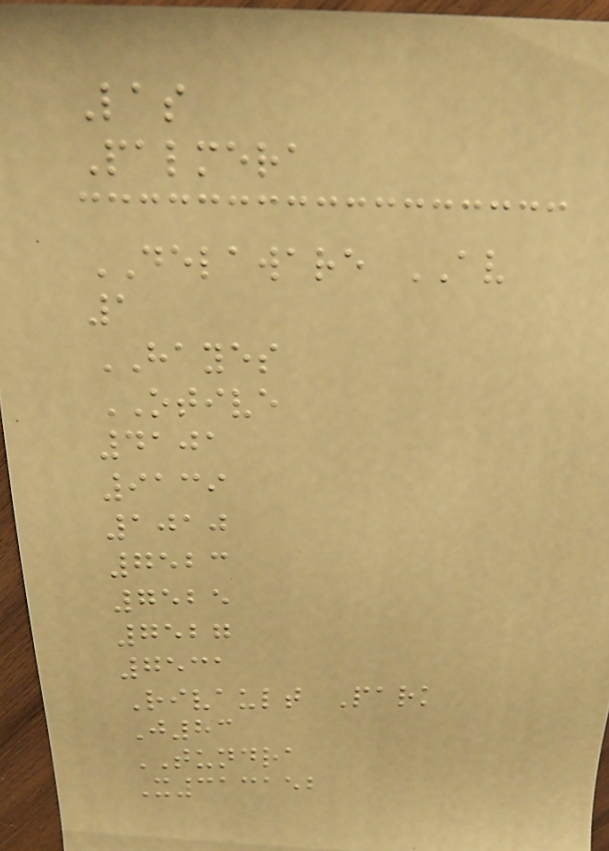Las
Palmera
DELAWARE AV
1
HAYES
OTIVE
4101
9139
1010
7523
7525
7527
7531
Rivault Park
J83
TUNDRA
X313152
